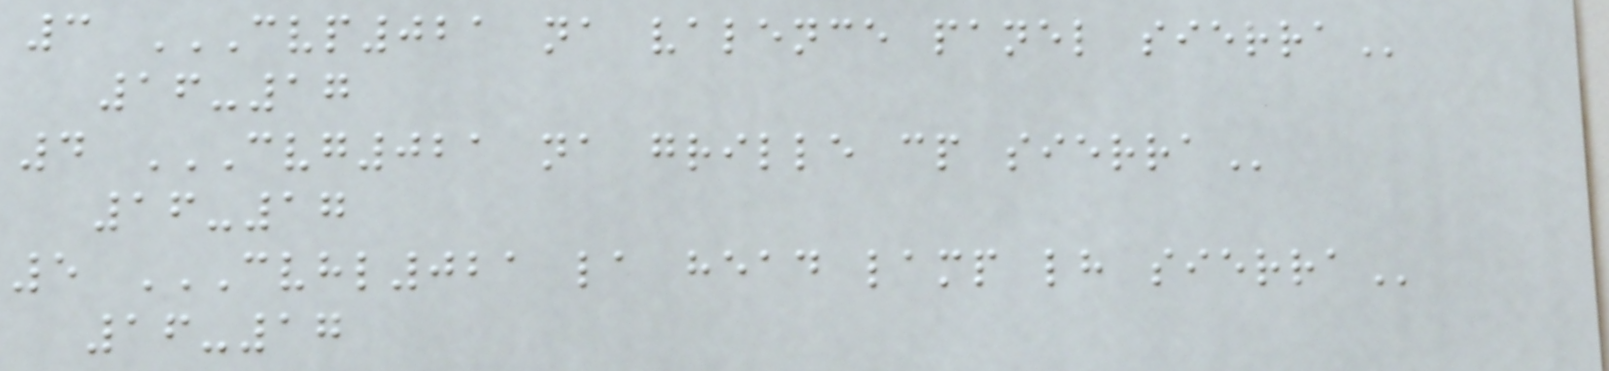3 CVP021 NA VALENCE PANEL SIERRA
16-17
4 CVG021 NA GRILLE CP SIERRA
16-17
5 CVHL021 LA HEAD LAMP LH SIERRA
16-17
